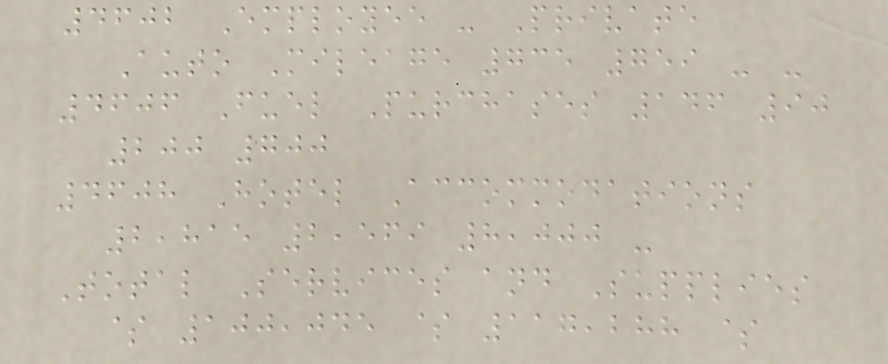4602 Employee - Private
Auto Mileage 735 759 - -
4606 Fuel Purchases 146 90
200 700
4608 Hotel Accommodations
2,815 2,569 8,000 -
Total Services and Supplies
$ 100,045 $ 117,288 $
